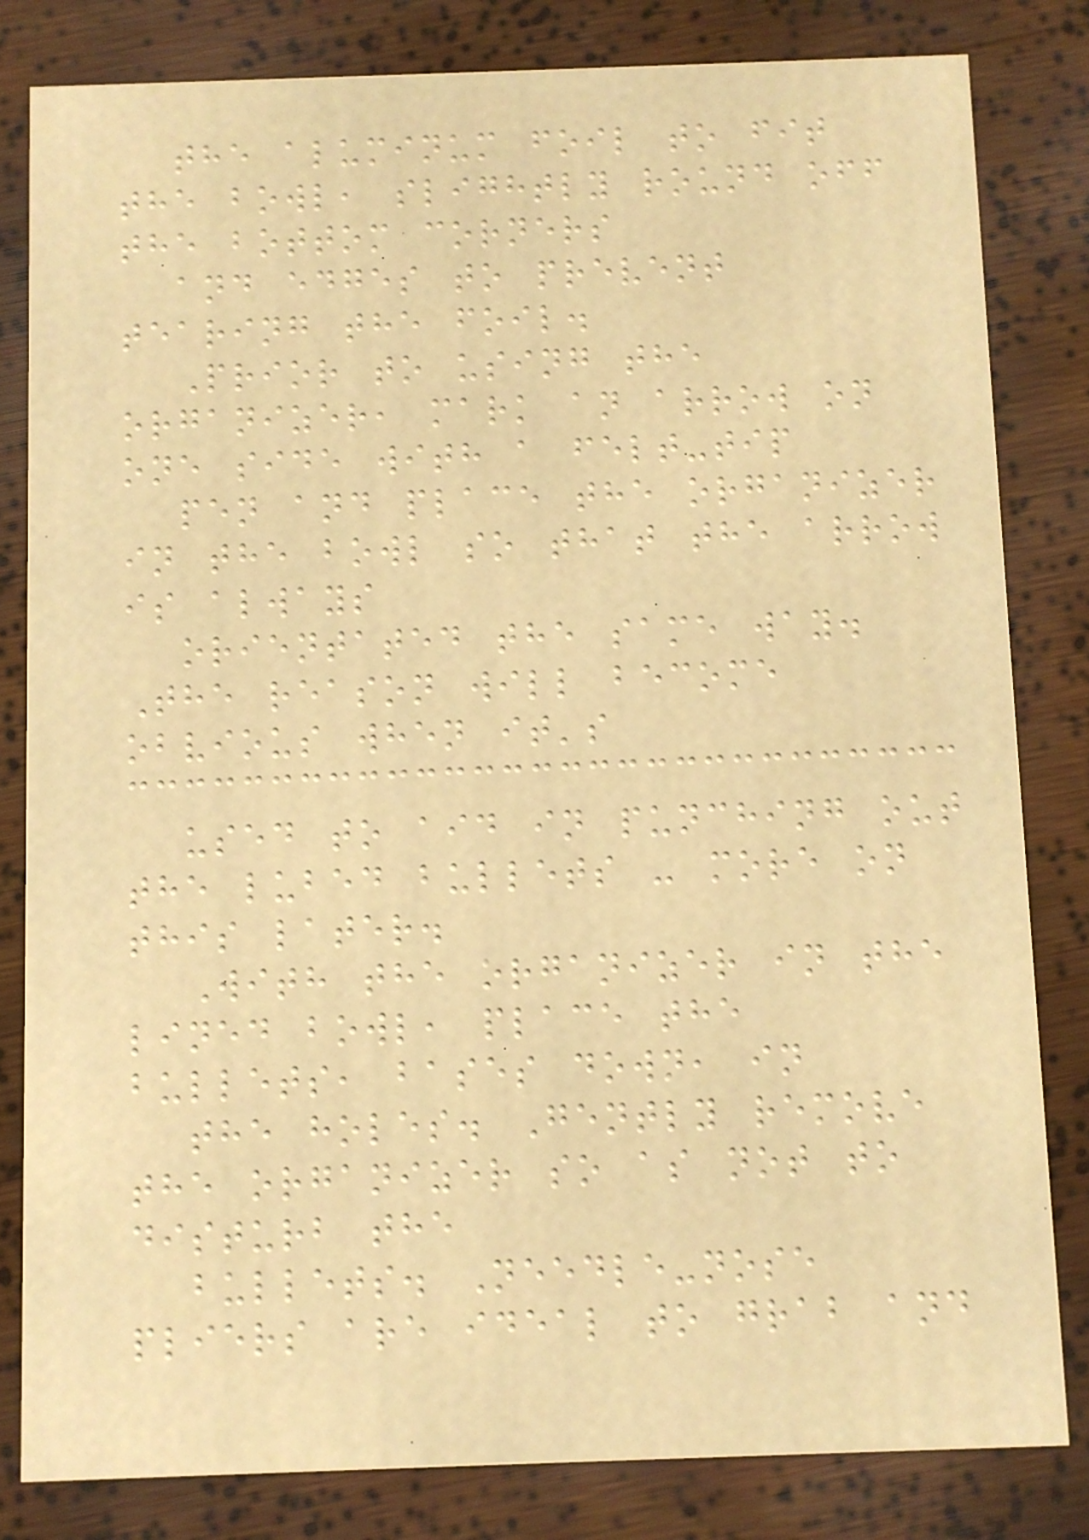the aluminum foil to fit
the bowl, slightly round off
the bottom corners
and edges to prevent
tearing the foil.
Prior to using the
organizer, mark an arrow on
one side with a felt-tip
pen and place the organizer
in the bowl so that the arrow
is always
orientated the same way.
The reason will become
obvious when it's
used to aid in punching out
the lubed bullets - more on
this later.
With the organizer in the
lined bowl, place the
bullets, bases down, in
the holes. Gently remove
the organizer so as not to
disturb the
bullets. Needle-nose
pliers are ideal to grab and
